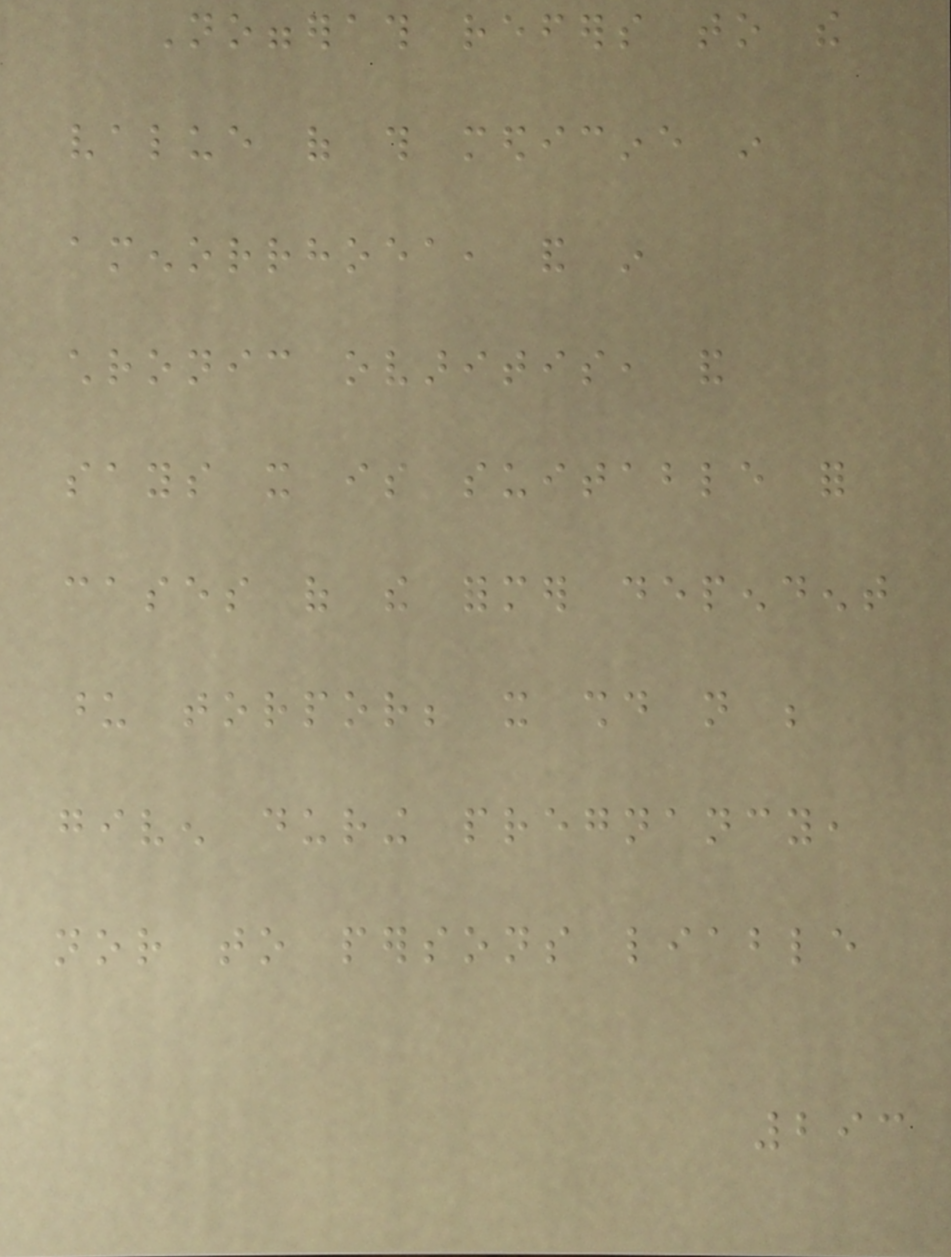Noggerath refers to the
value of this medicine in
amenorrhoea, and in
chronic ovaritis, and
says it is suitable for
cases of the former dependent
upon torpor; it should not be
given during pregnancy,
nor to persons liable
293
